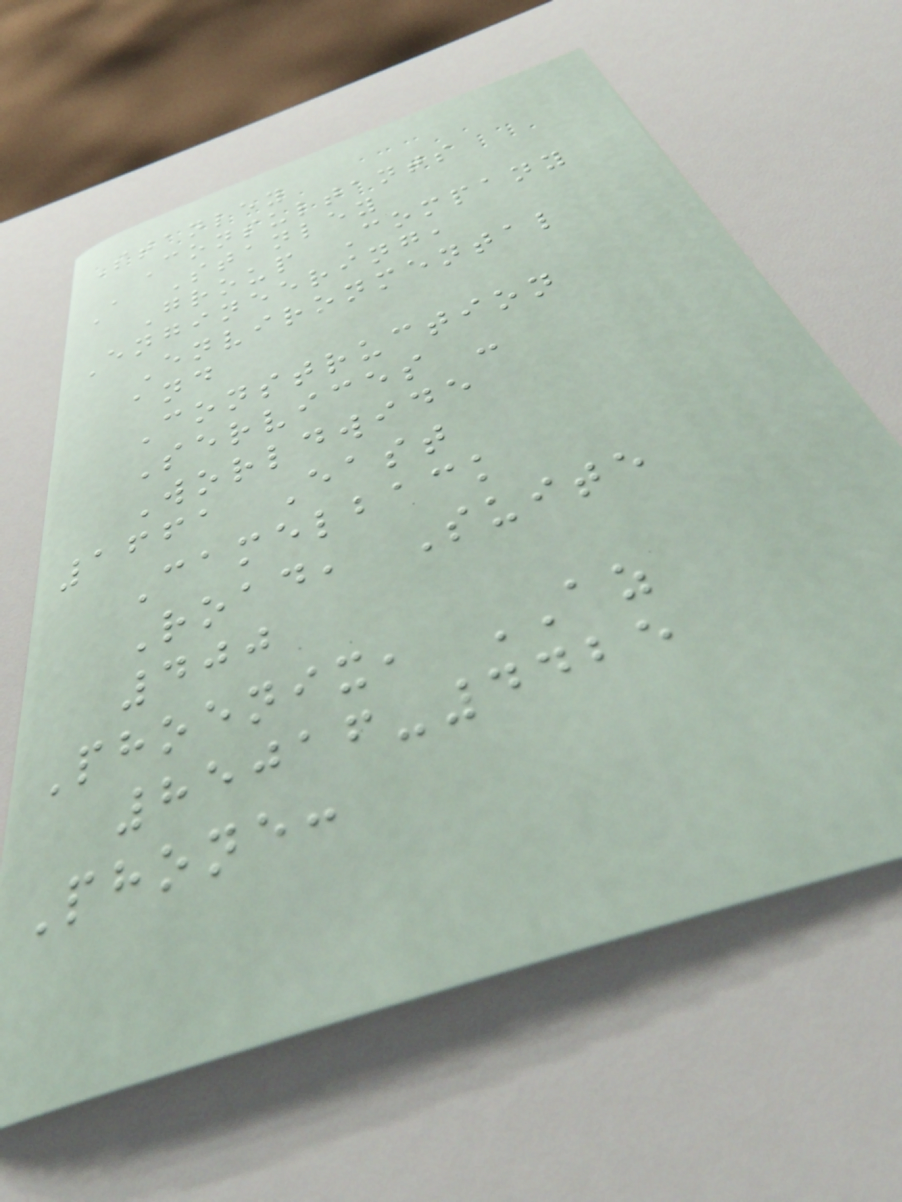Stanley
Consultants
A Stanley
Group Company
Engineering,
Environmental
and
Construction
Services -
Worldwide
1661 East
Camelback
Road, Suite
400
Phoenix, AZ
85016-4425
Phone:
